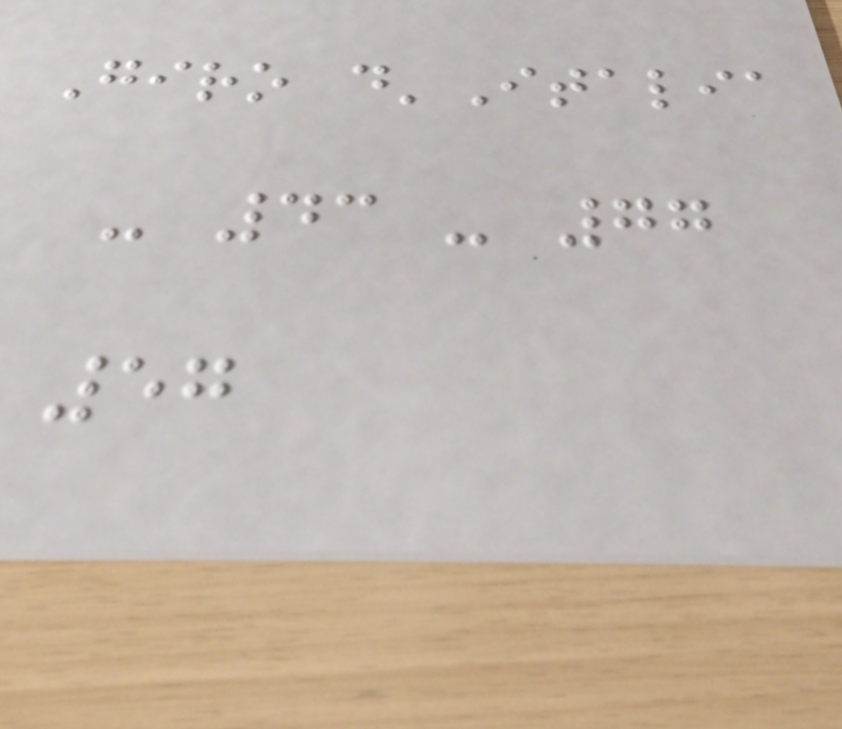Giro d'Italia
- 43 - 77
57
